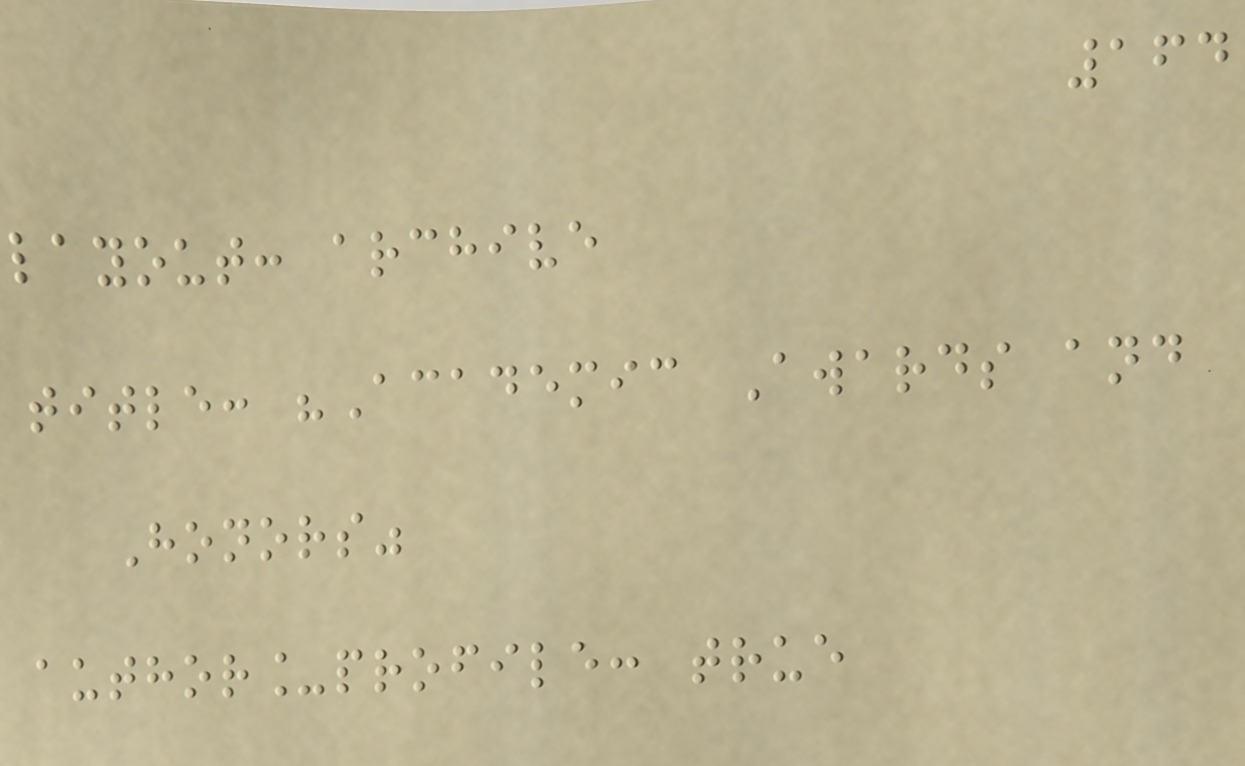164
layout: archive
title: "Academic Awards and
Honors"
author_profile: true
